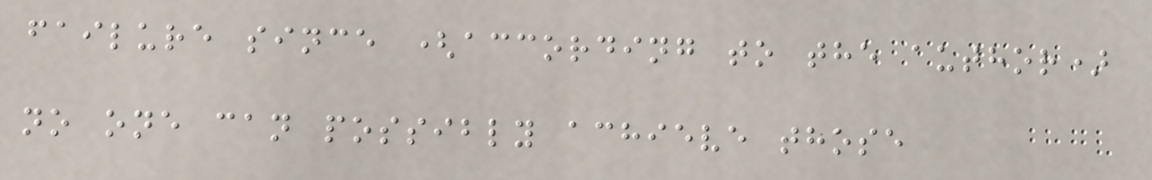failure since (according to the author)
no one can possibly achieve those
